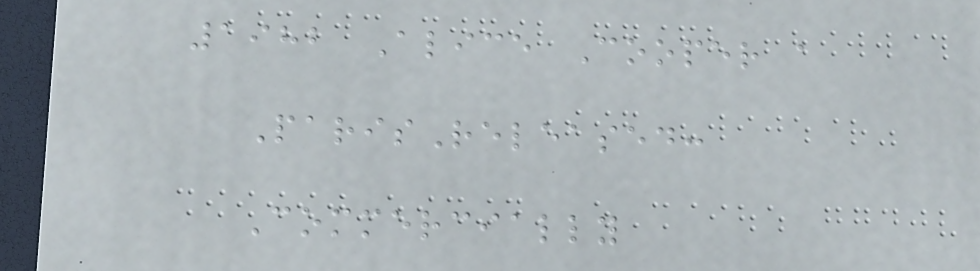1982 Alice Cooper a
ParisReleased:
Commercially
